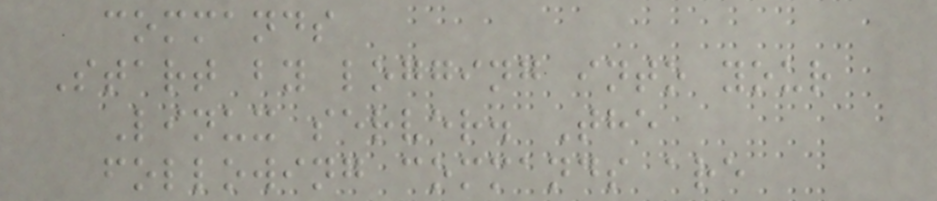commands
Start by logging into your
Linux server. The
following commands are
